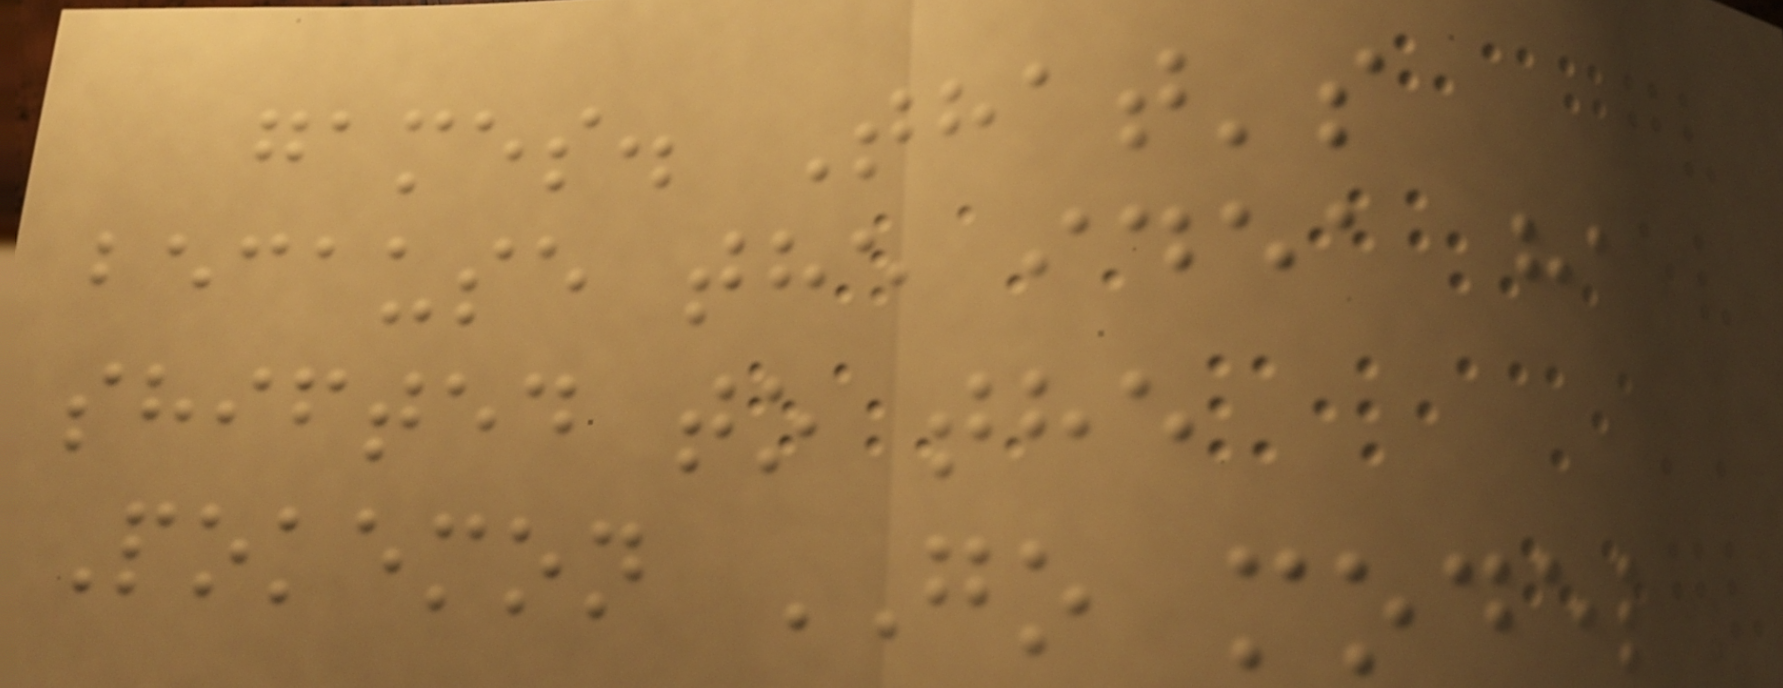games. That's
because the idea has
shifted to the
Pokemon GO model.
